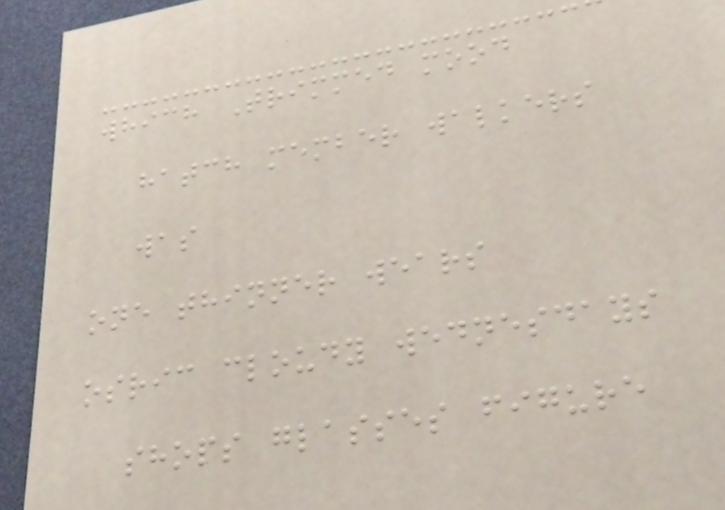which Trimmed mood
hatch member walkers
was
one thinner wears
osric cloudy wednesdays
shops glasses figure
